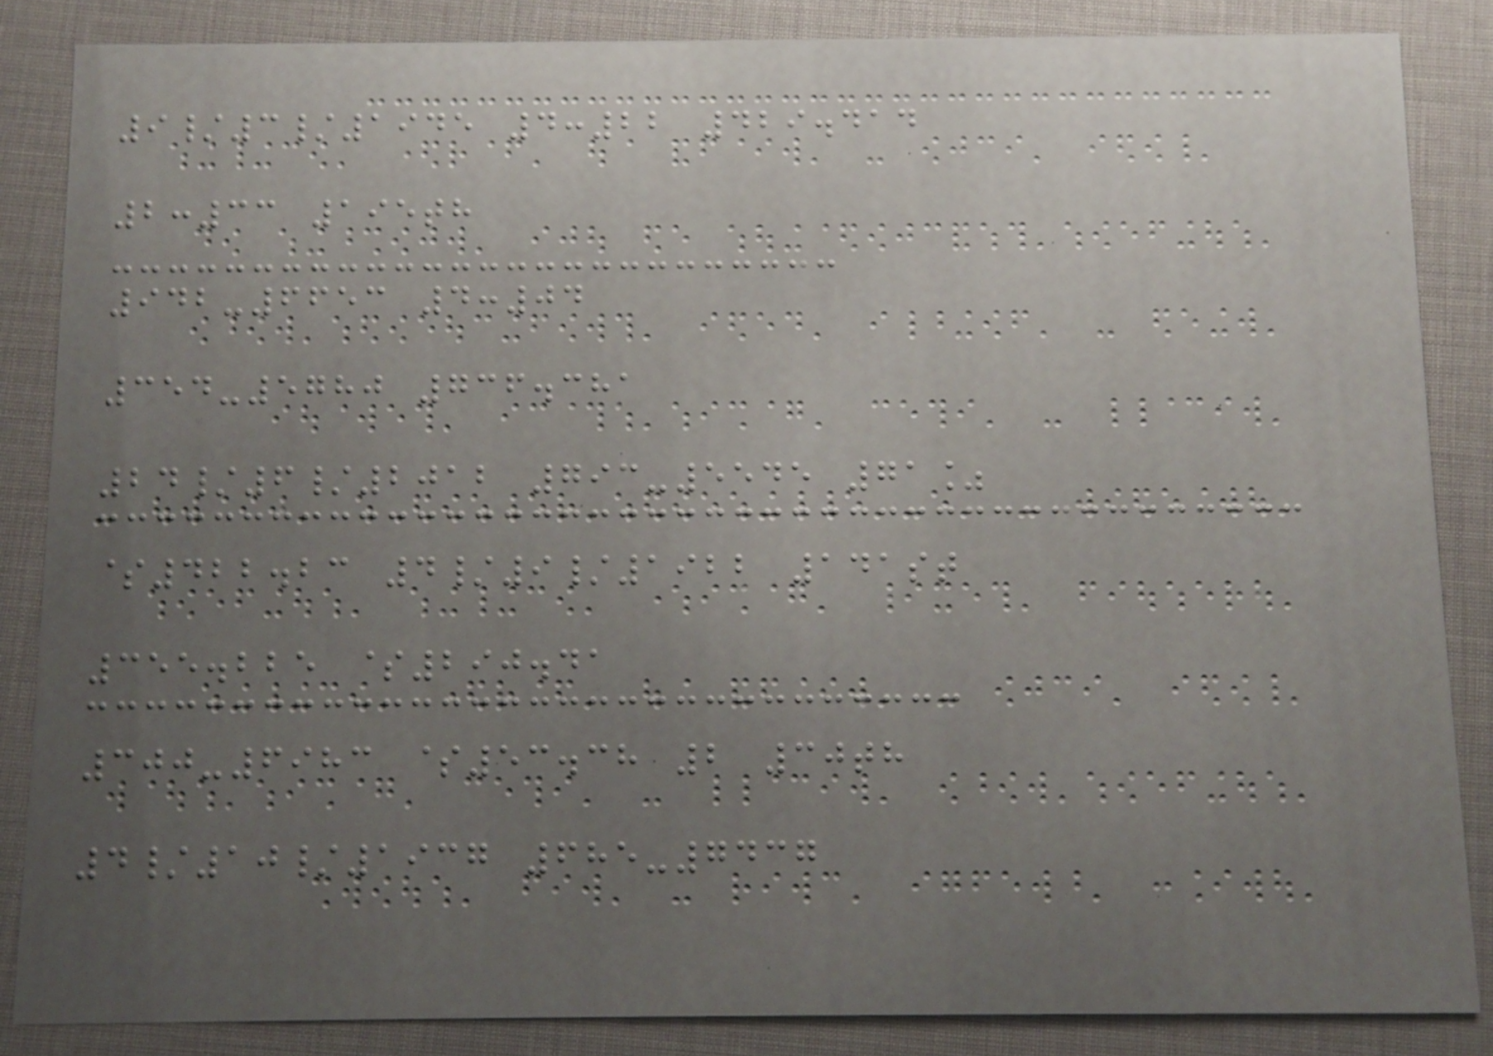9/3/1945 4:22 429.414
2:33 195th
942-6653 4:04
354-5780 736.381
24/6/2012 793-5545 71%
$422.23 4/9/1922 141st
355.225 $290.41
300-6983 $53.38 2 30th
4/10/1937 685-7437
